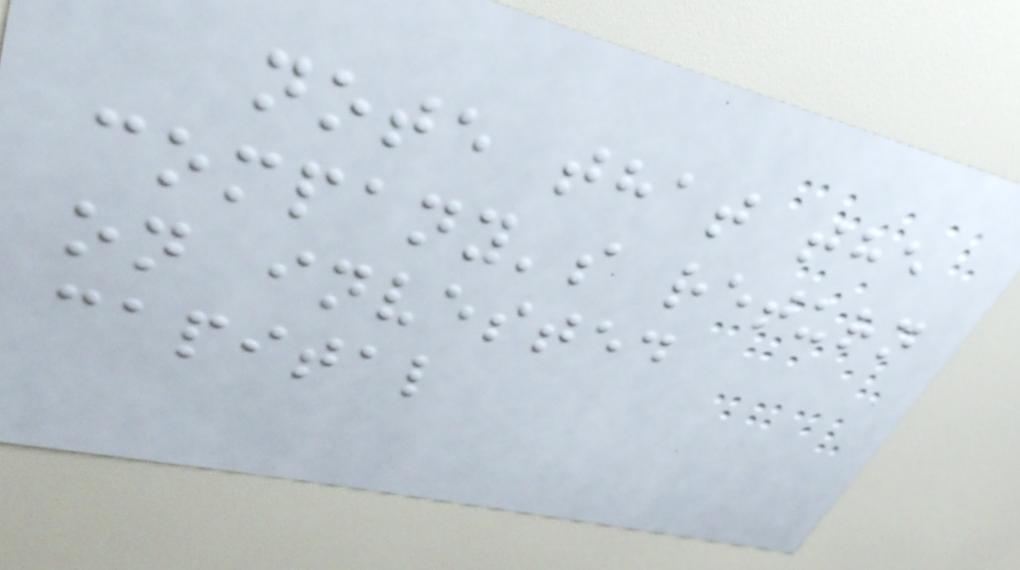note that the
company's return
on invested
capital
